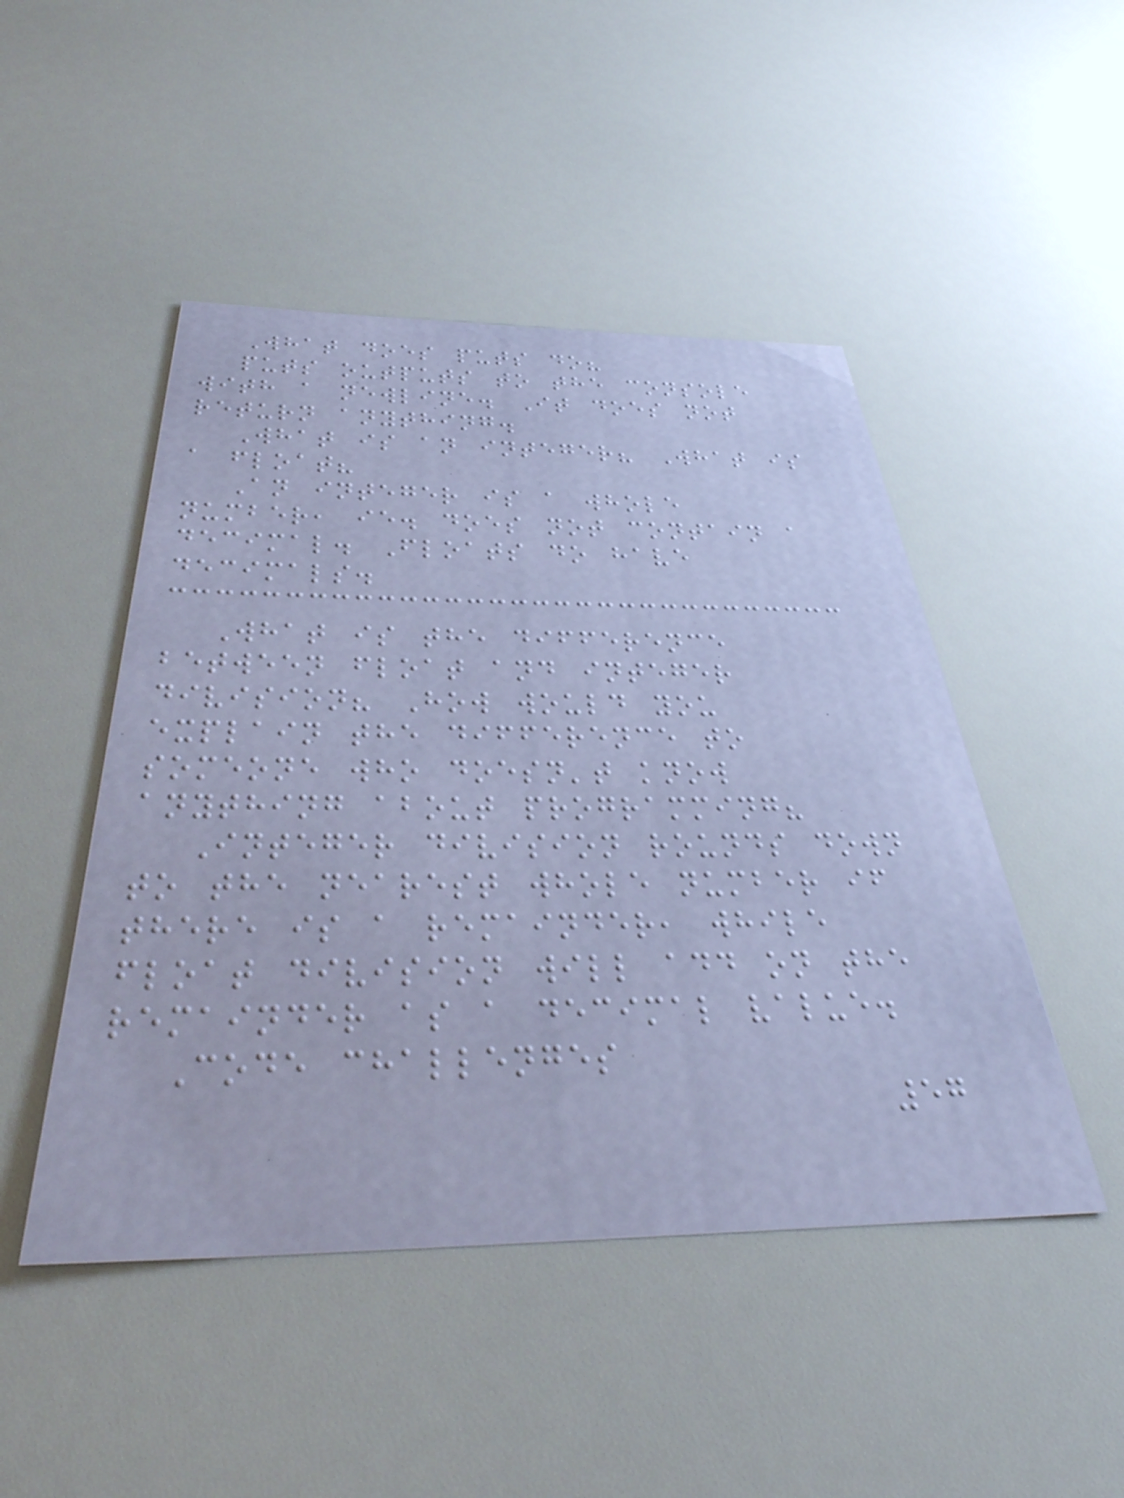What does puts do?
puts outputs to the console
with a newline. It does not
return anything.
What is an integer? What is
a float?
An integer is a whole
number, ie. does not contain a
decimal. Floats do have
decimals.
What is the difference
between float and integer
division? How would you
explain the difference to
someone who doesn't know
anything about programming?
Integer division rounds down
to the nearest whole number if
there is a remainder, while
float division will add on the
remainder as a decimal value.
Code challenges
57
